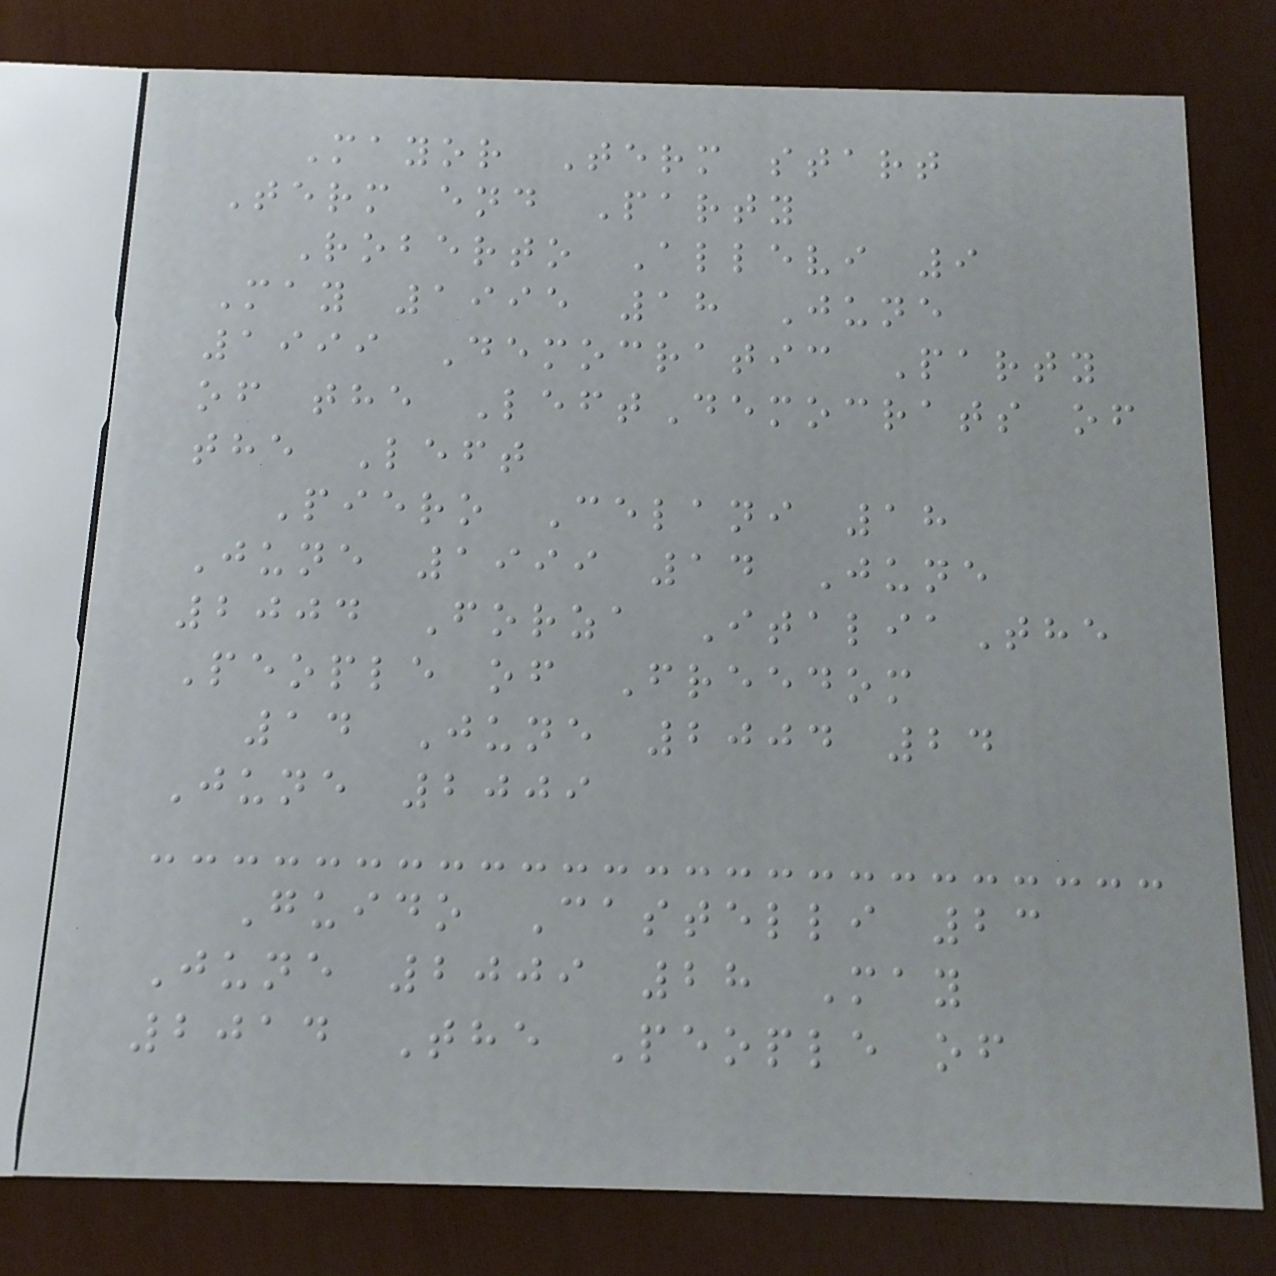Mayor Term start
Term end Party
Roberto Allevi 9
May 1995 18 June
1999 Democratic Party
of the LeftDemocrats of
the Left
Piero Celani 18
June 1999 14 June
2004 Forza ItaliaThe
People of Freedom
14 June 2004 24
June 2009
Guido Castelli 23
June 2009 28 May
2014 The People of
